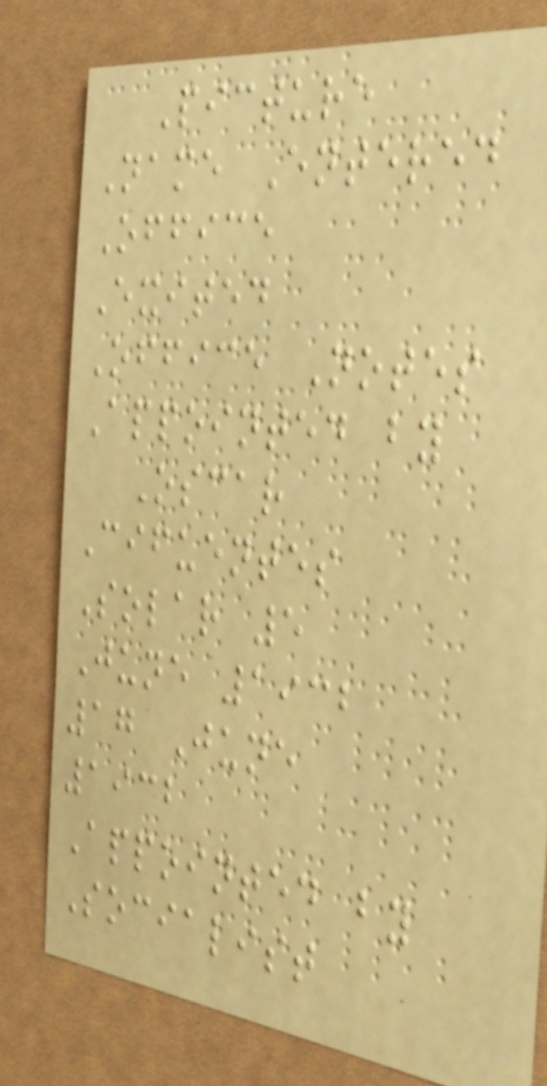Picture
Name Entered
Office
Exited
Office Notes
Appointed by
Oscar
Cifuentes
Solar 5
June 1932
17 June
1932
Appointed by
Socialist
